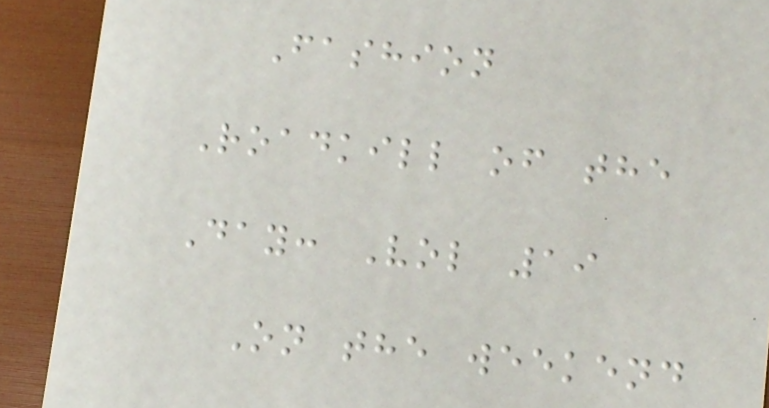Fashion
Roadkill of the
Day: Vol 19
On the weekend
